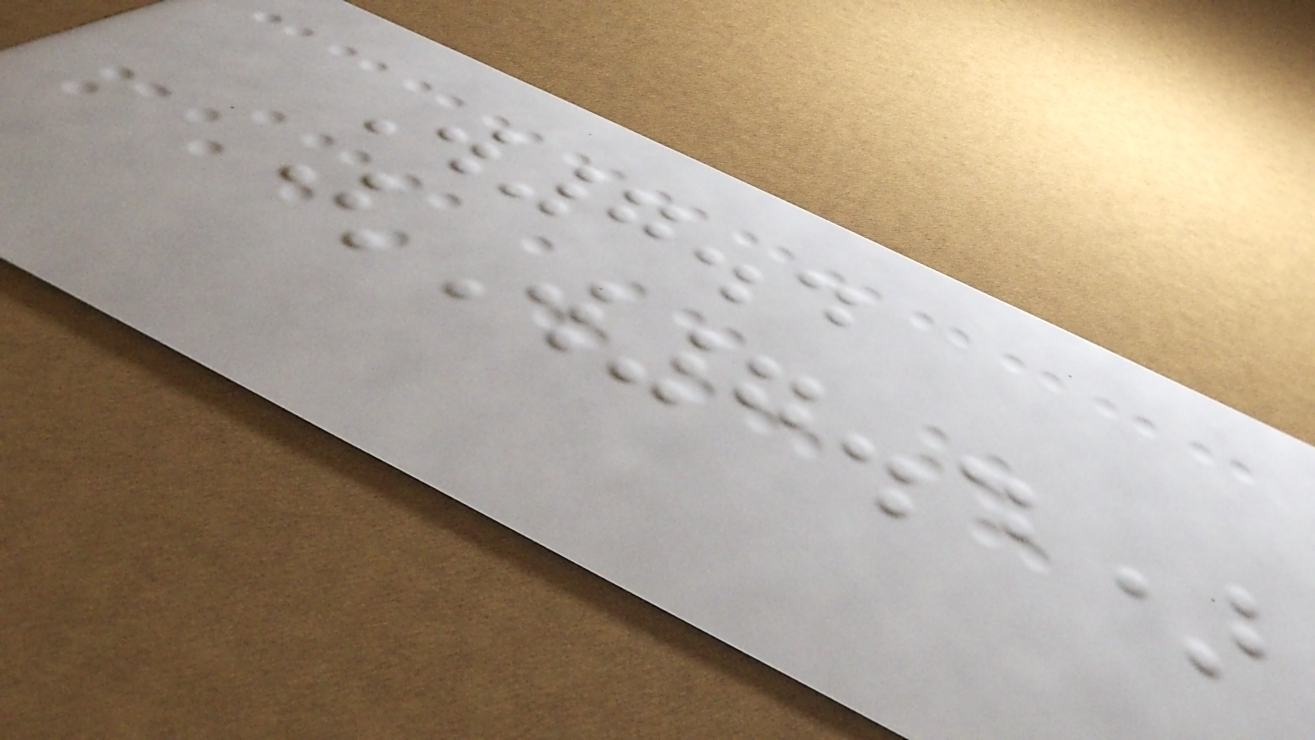W7.4
(W7.4)
